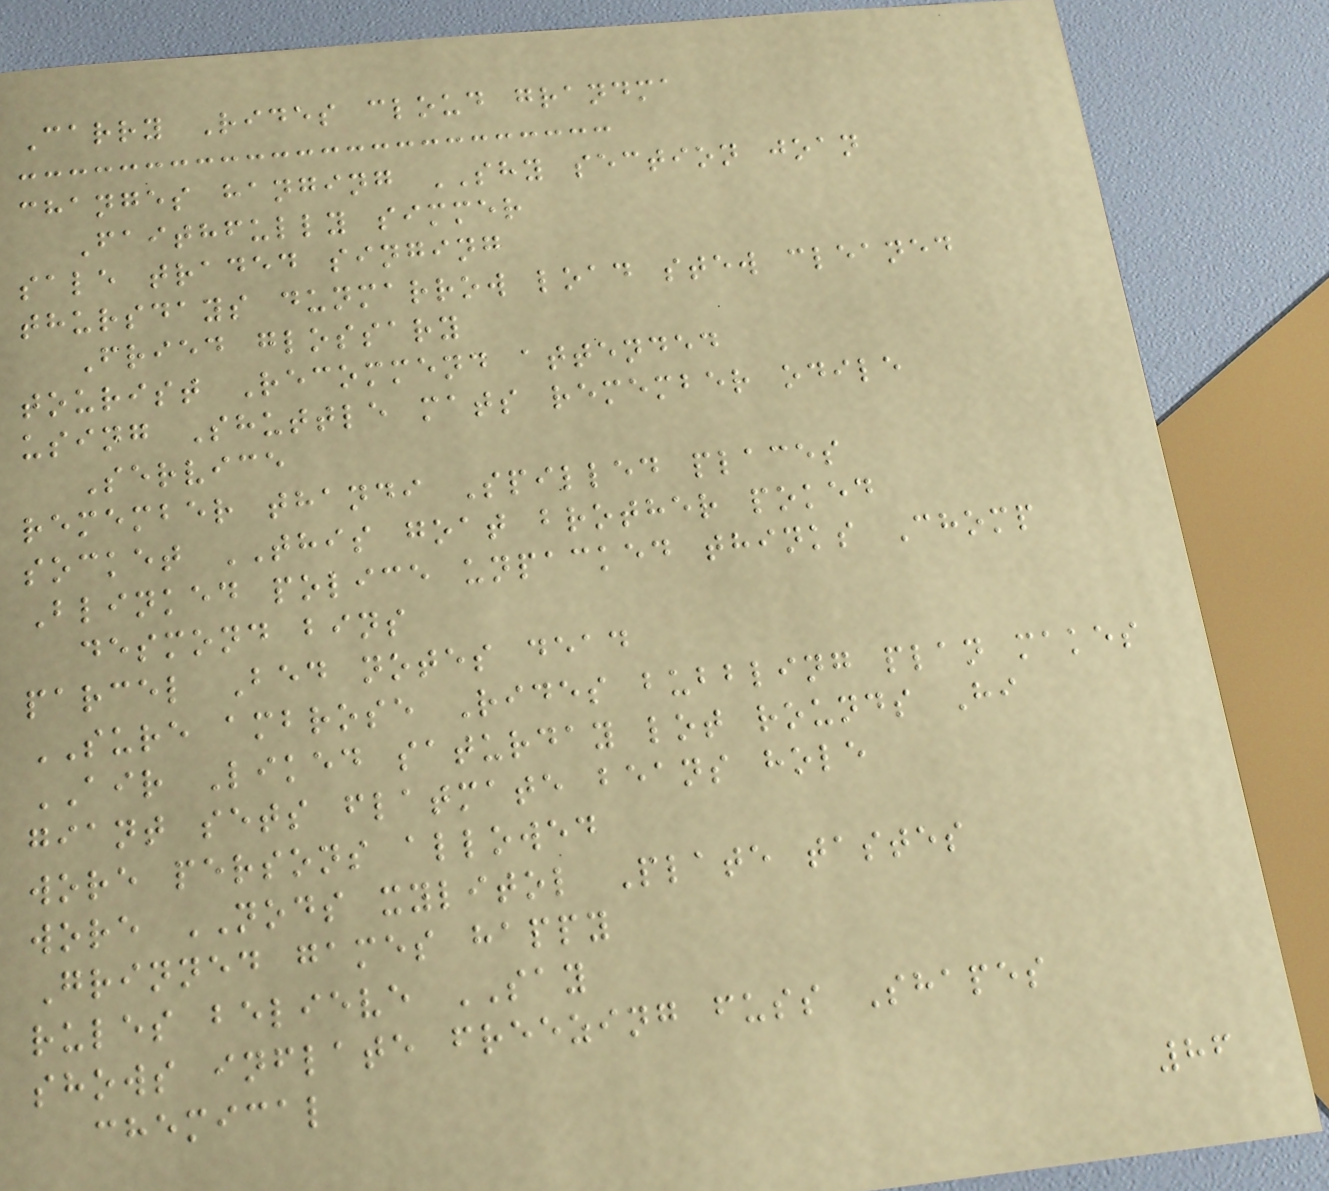Carry Rides cloud grandma
changes hanging SHY section joan
Faithfully simmer
sale traded singing
thursdays dunmarrow load stew cleaned
Fried glossary
tourist Recommend attended
using Shuttle mats remember odile
Service
remember thandi Spilled places
socket THIS goat brother poked
Blinked police unpacked thinks Chomp
desmond bins
parcel Bed notes dead
SURE ambrose Rides bubbling plan makes
AIR Liked saturday lot rounds Hi
giant sets flatmate beans hole
wore persons allowed
wore NODS xylitol Plate tastes
Grinned games happy
rules believe SAY
shows inflate freezing fuss Shapes
chemical
86
